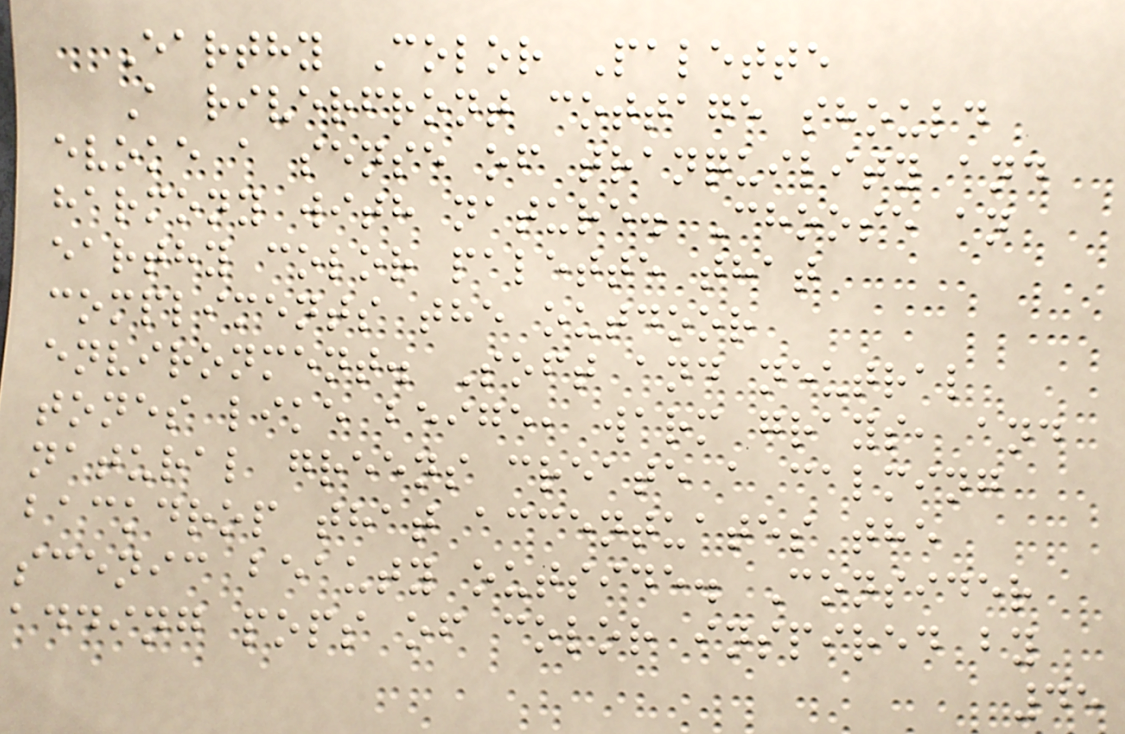Earthy Color Palette
A riverfront cottage should
evoke a sense of tranquility and
harmony with nature. Choose an
earthy color palette that
compliments the outdoor
environment. Soft and neutral
tones like beige, warm grays, and
natural greens create a calming
backdrop that accentuates the
scenic beauty outside. Consider
adding pops of color inspired by
45
